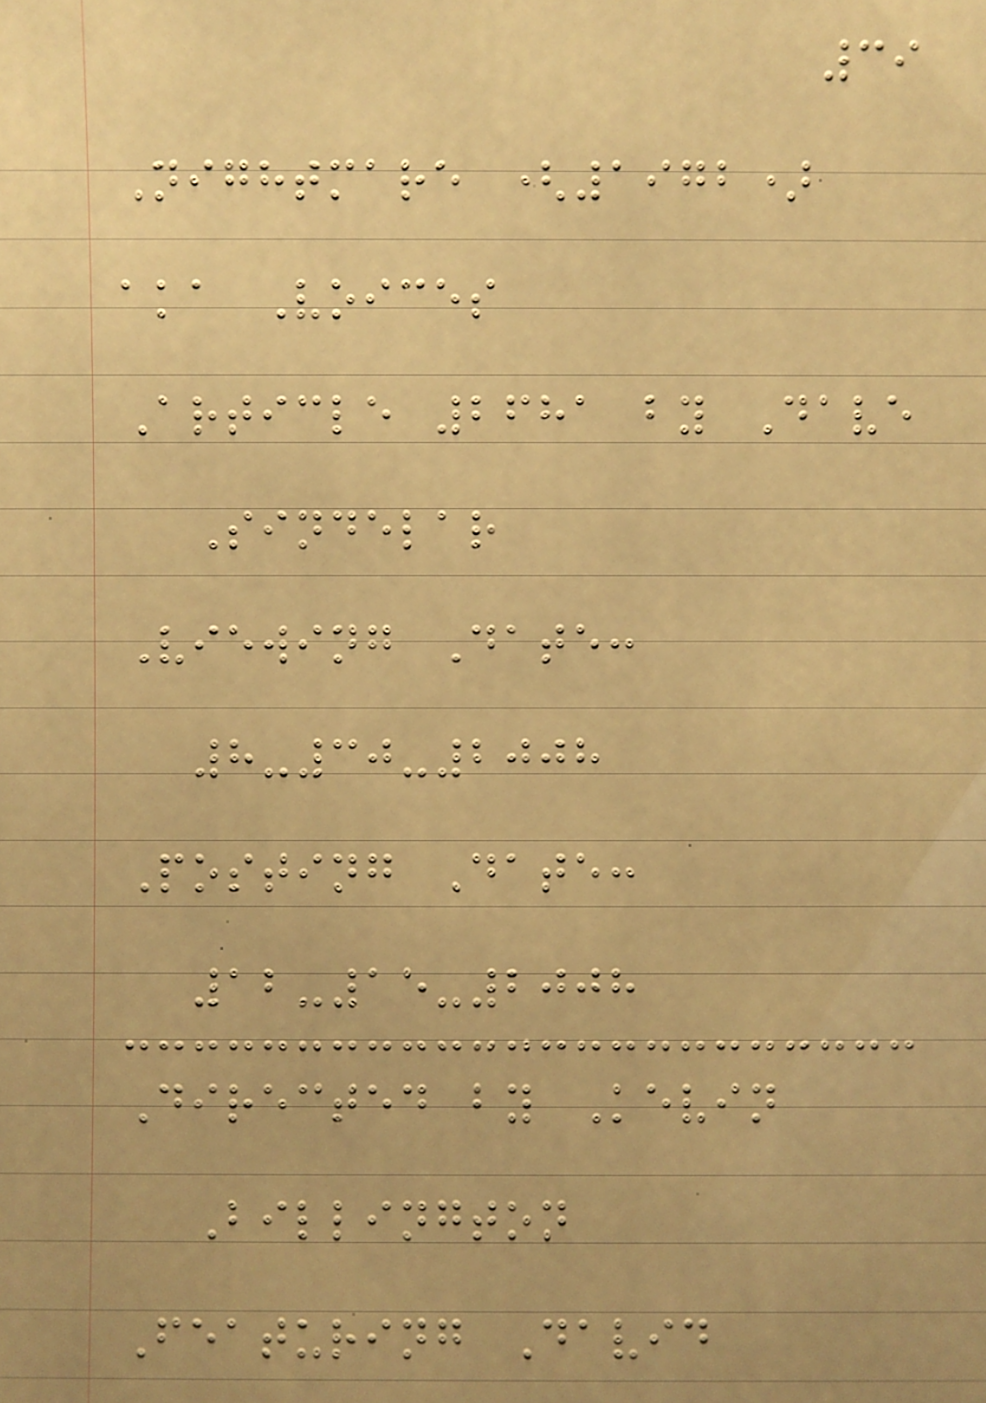39
Nightmare (1972)
aka Voices
Article 2681 by Dave
Sindelar
Viewing Date:
8-30-2008
Posting Date:
12-15-2008
Directed by Kevin
Billington
Featuring David
